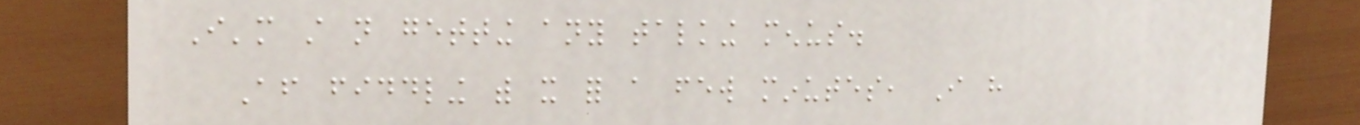I'm still not getting any talking menus.
After fiddling with it for a few minutes, I have
